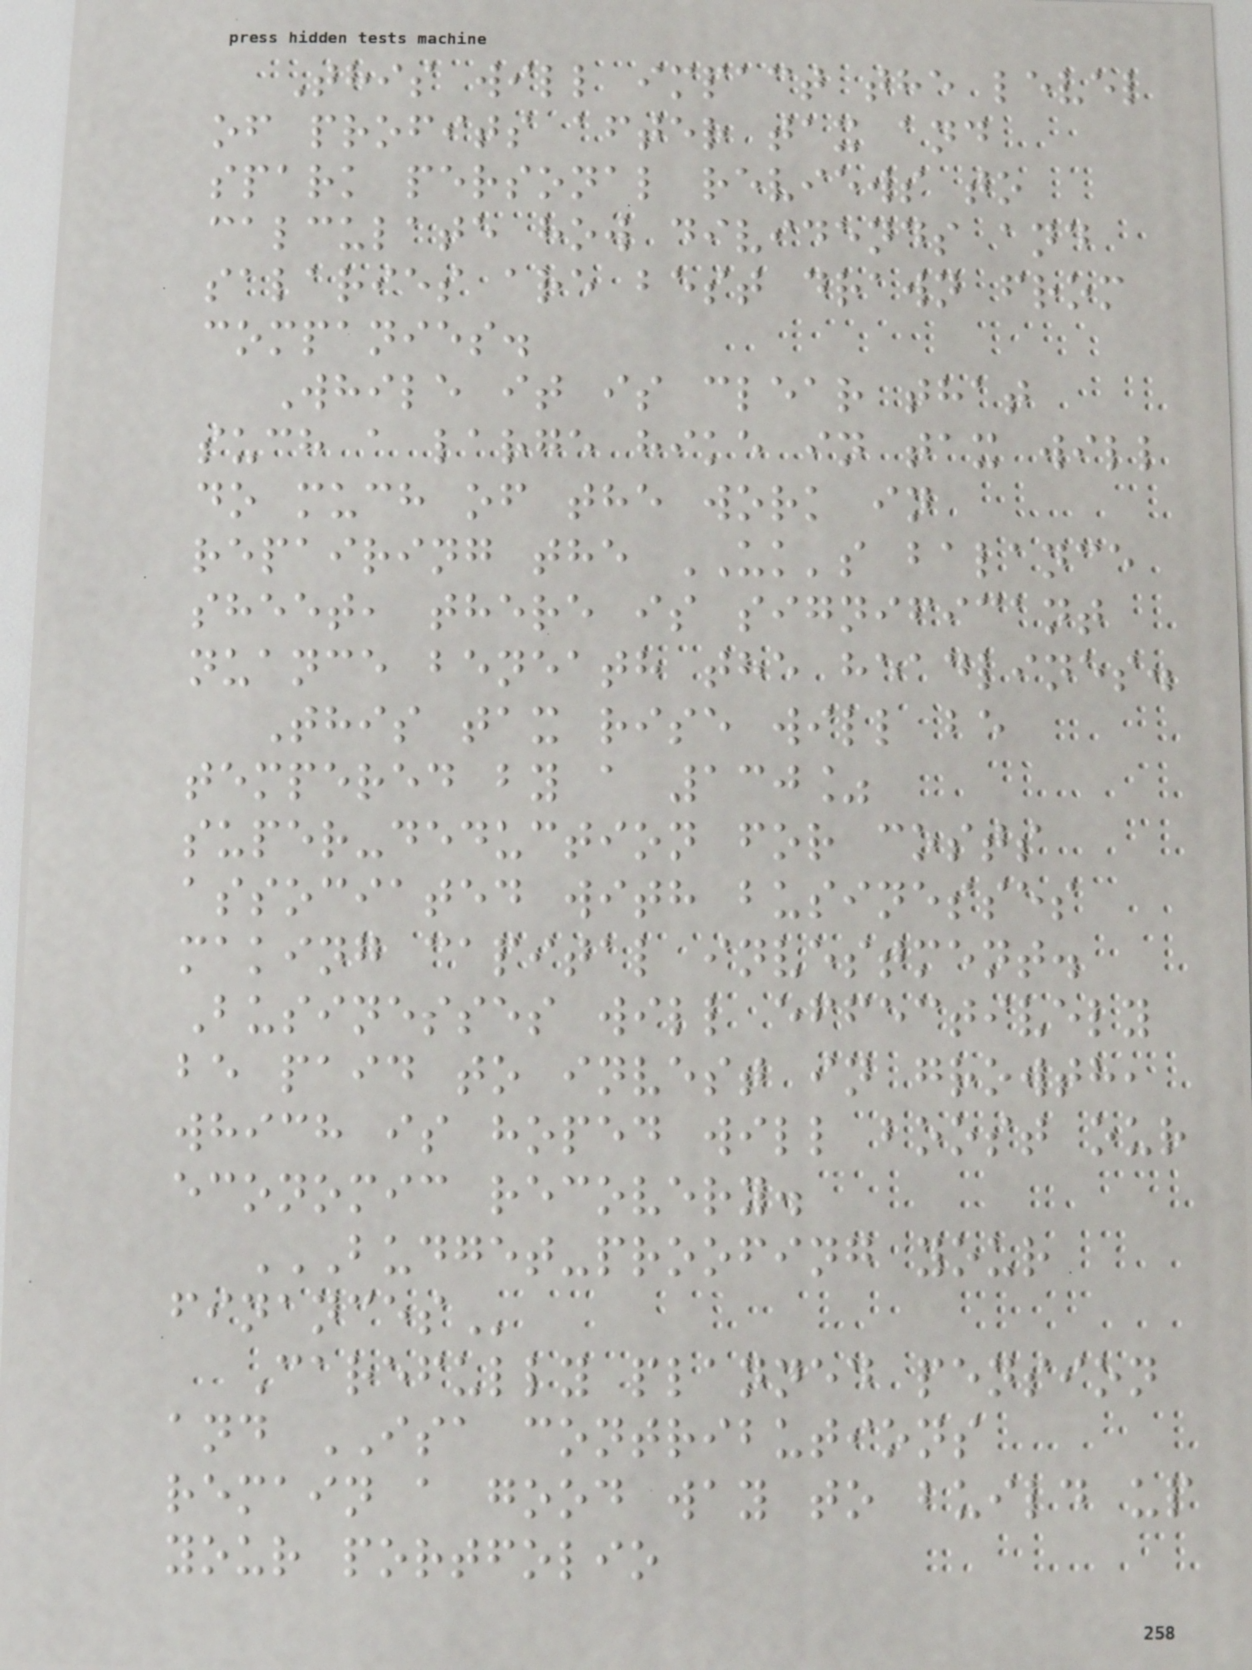This will impact the level
of profits after tax and
spark personal reviews to
calculate how dividends and
salaries are best drawn from
companies.
While it is clear that
such a large hike in tax will
do much of the work in
repairing the UK's balance
sheet, there is significant
nuance beneath the headlines.
This tax rise will be
tempered by a 130%
super-deduction for costs
associated with businesses
making capital investment.
Businesses will effectively
be paid to invest in growth,
which is hoped will boost our
economic recovery.
BUDGET-PROOFING YOUR
FINANCES
Carefully planned pension
and ISA contributions
remain a good way to build up
your portfolio
